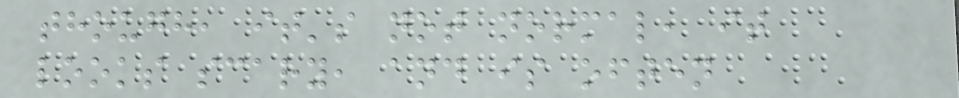though, it's not normal, it
looks scary, and is often
